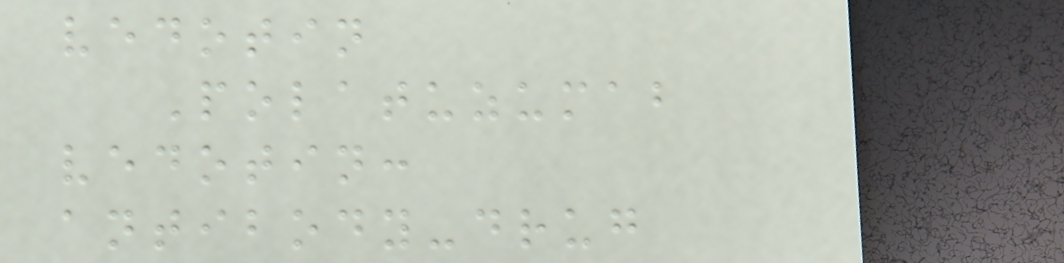vedotin
Polatuzumab
vedotin:
antibody-drug
